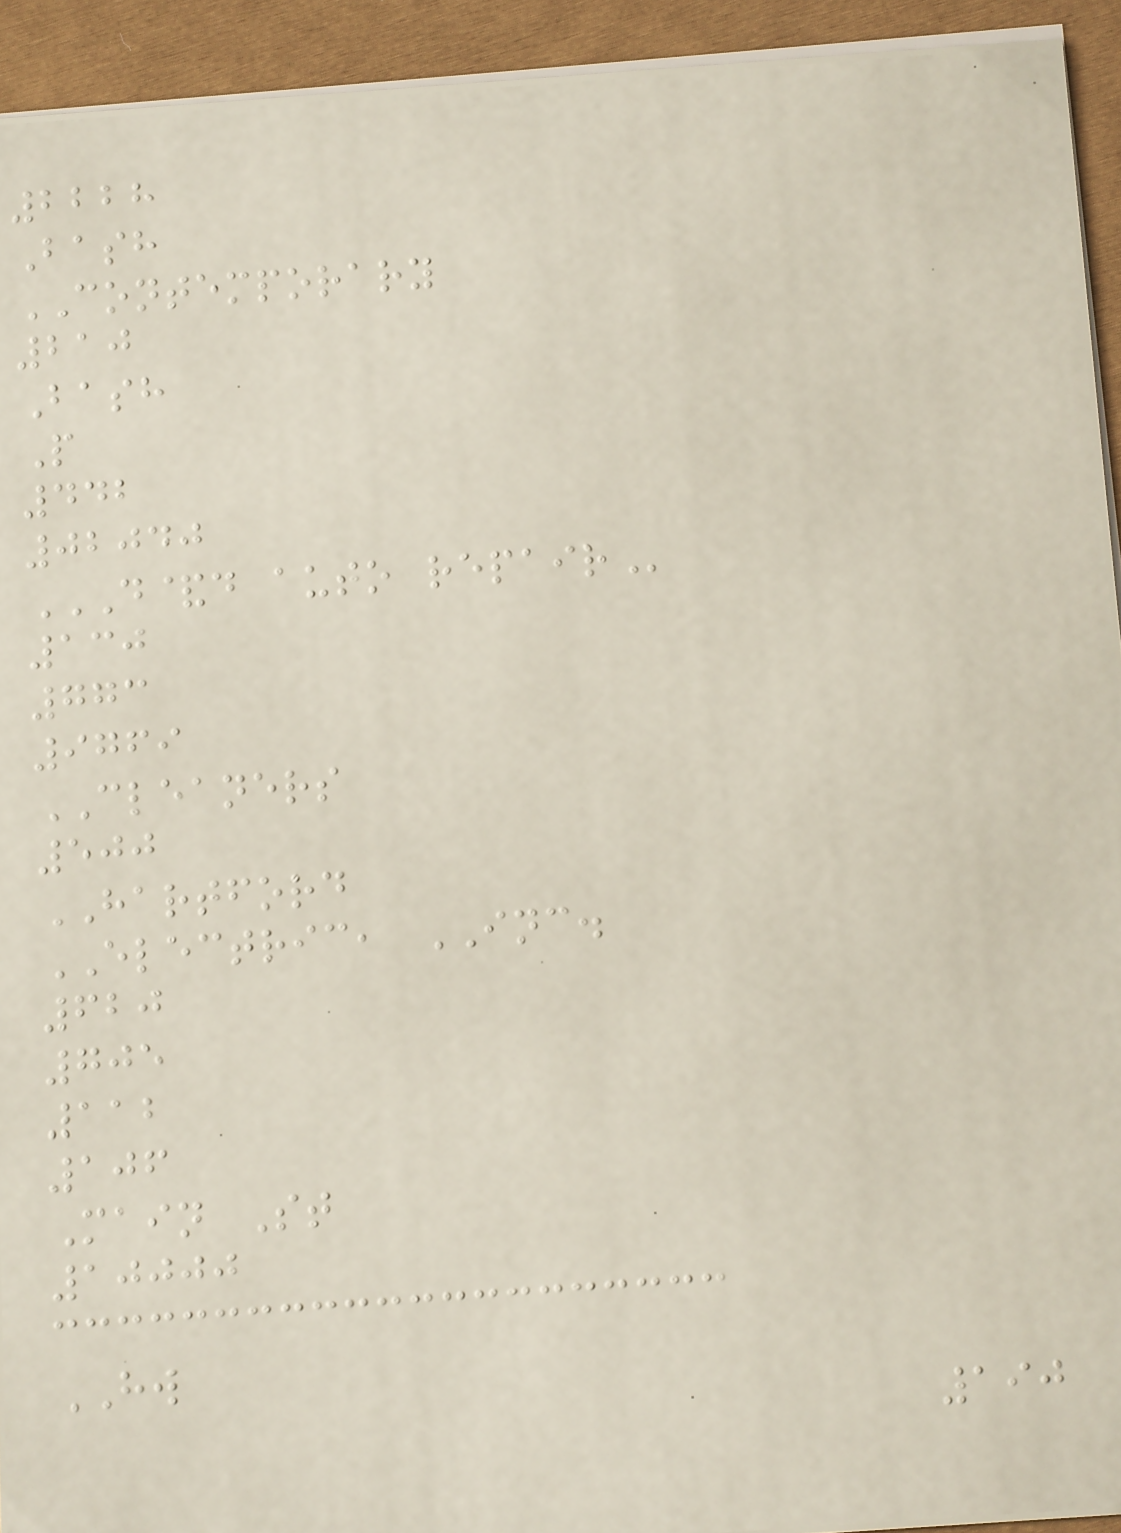2228
Bash
CONTEMPORARY
210
Bash
P
442
02040
D&D AUTO REPAIR
130
773
9769
CLEANERS
500
HARTFORD
ELECTRIC, INC.
620
705
112
106
Main St
10000
HW
190
